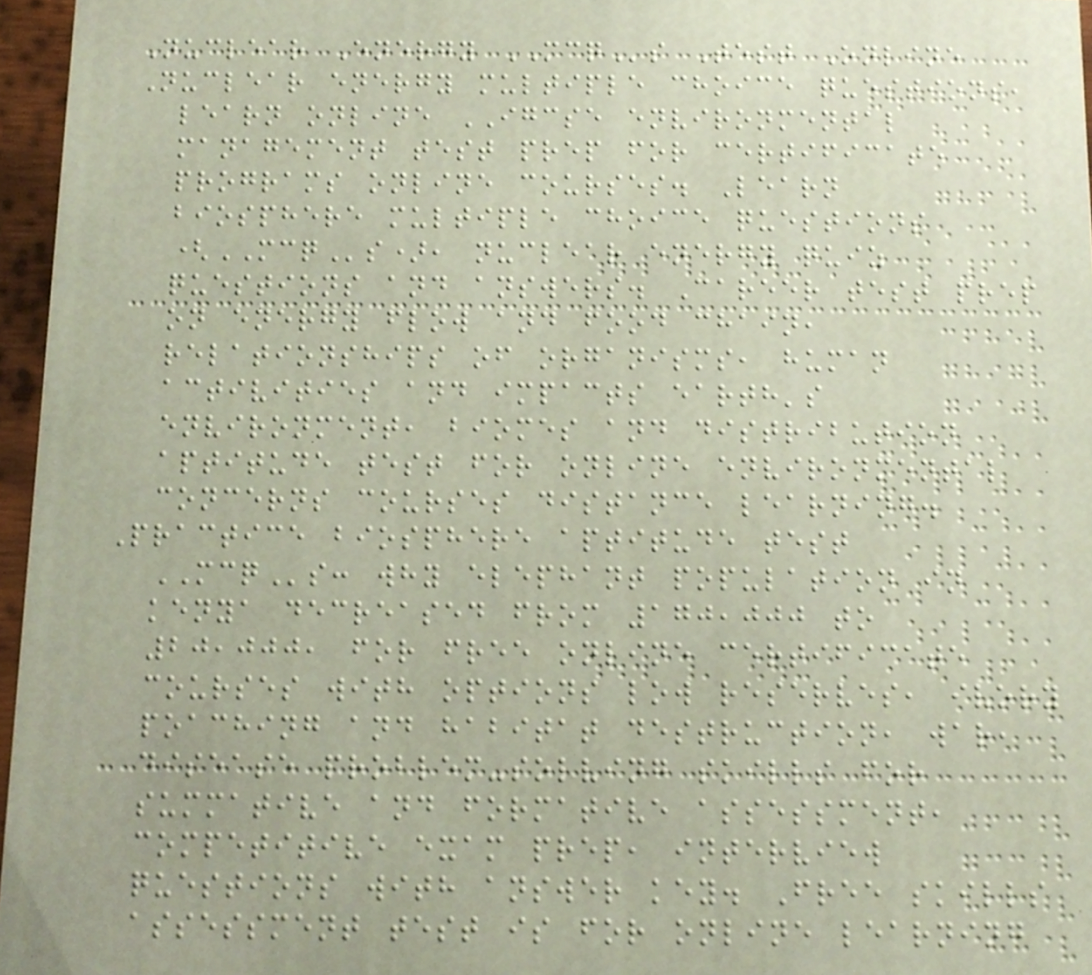Nuclear Energy MCQs Test Online
Nuclear energy multiple choice questions,
learn online IGCSE environmental
management test prep for certificate
programs online courses. Learn
biosphere multiple choice questions
(MCQs), nuclear energy quiz
questions and answers. Career test prep
on energy flow and food chain,
relationships of organisms, human
activities and impacts earth's
environment, biomes and distribution
aptitude test for online environmental
concerns courses distance learning.
Practice biosphere aptitude test
MCQs: why elephant population in
kenya decreased from 170,000 to
20,000, for free online certificate
courses with options low reserves, ivory
poaching and habitat destruction, war,
disease problem-solving skills for
summative and formative assessment,
competitive exam prep, interview
questions with answer key. Free skills
assessment test is for online learning
